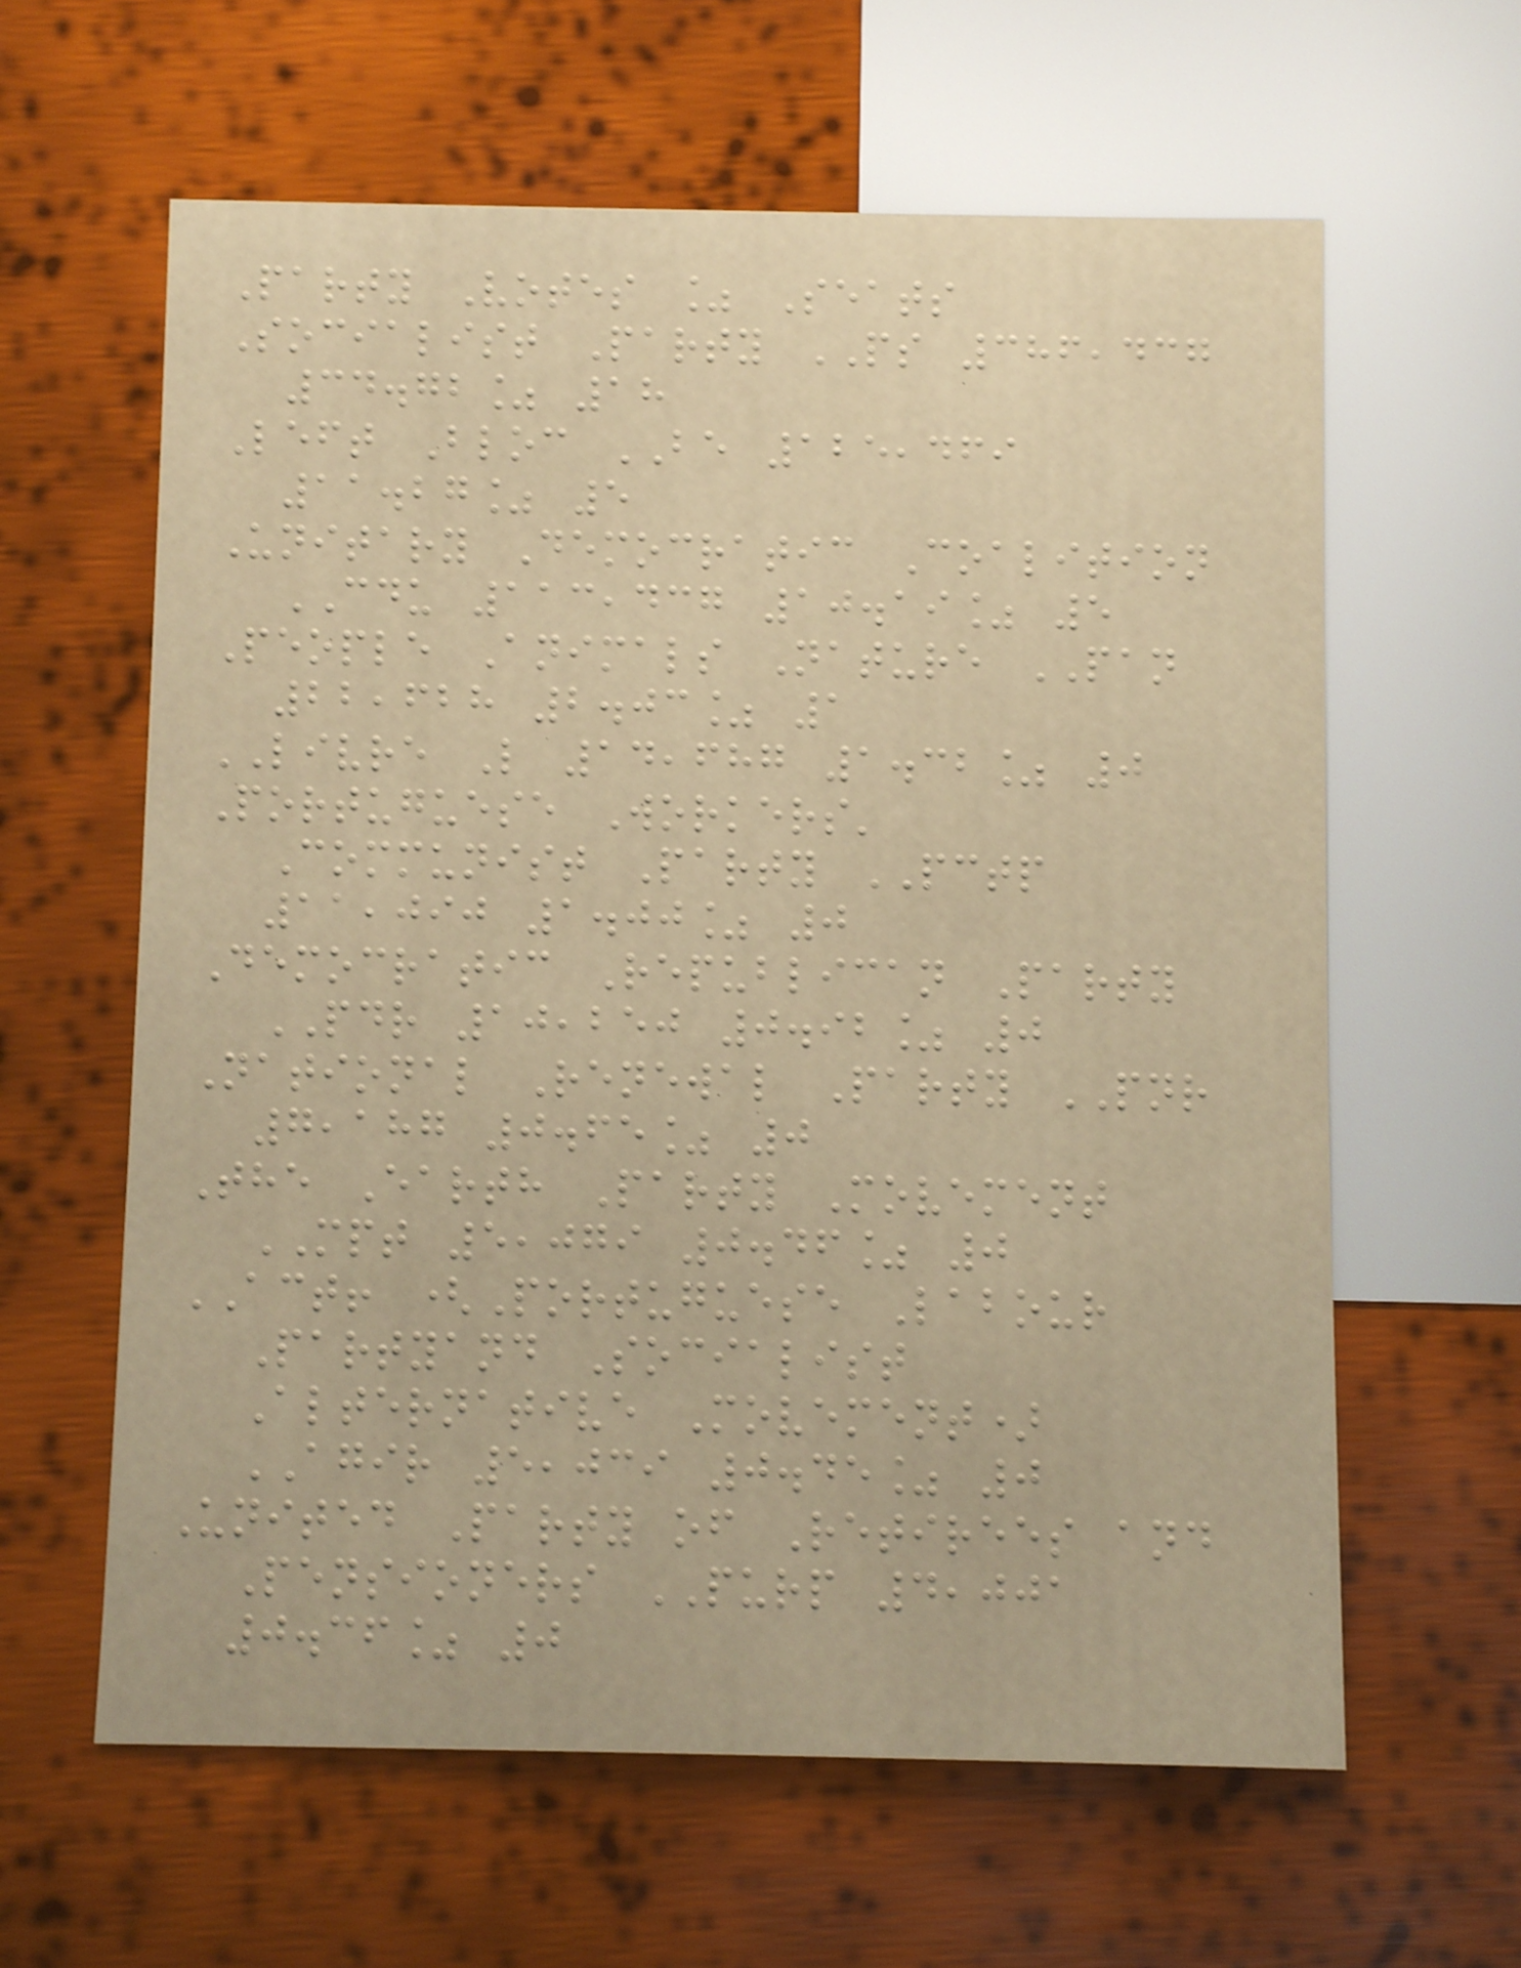Party Votes % Seats
Socialist Party PS 386,437
34.72% 18
Left Bloc BE 125,469
11.27% 5
Unitary Democratic Coalition
CDU 113,437 10.19% 5
People Animals Nature PAN
22,628 2.03% 1
LIVRE L 14,687 1.32% 0
Portuguese Workers'
Communist Party PCTP
11,090 1.00% 0
Democratic Republican Party
PDR 10,250 0.92% 0
National Renewal Party PNR
7,187 0.65% 0
The Earth Party Movement
MPT 5,079 0.46% 0
ACT! (Portuguese Labour
Partyand Socialist
Alternative Movement)
AGIR 5,039 0.45% 0
United Party of Retirees and
Pensioners PURP 4,001
0.36% 0
